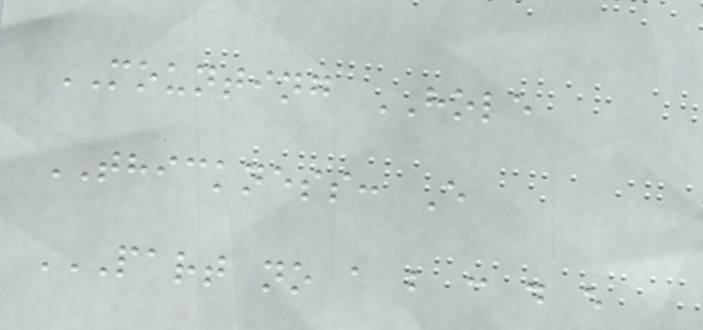MOUNTING HOLE
THICKNESS: E
PART NO A B C D E
